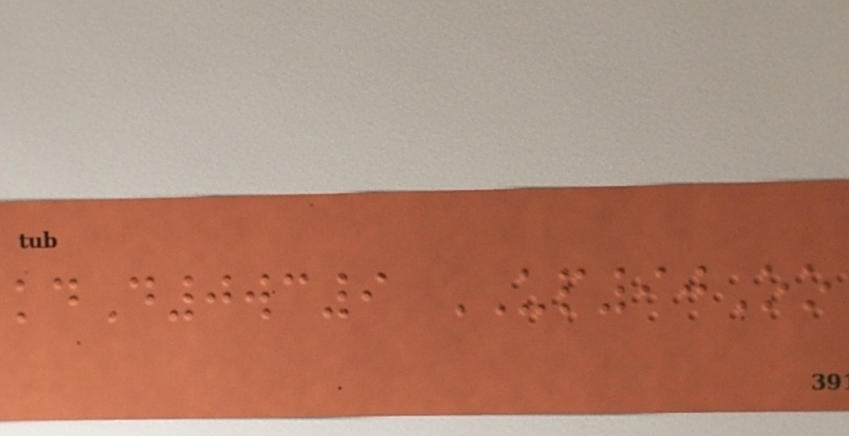kdD0wc9 UP90Oo
